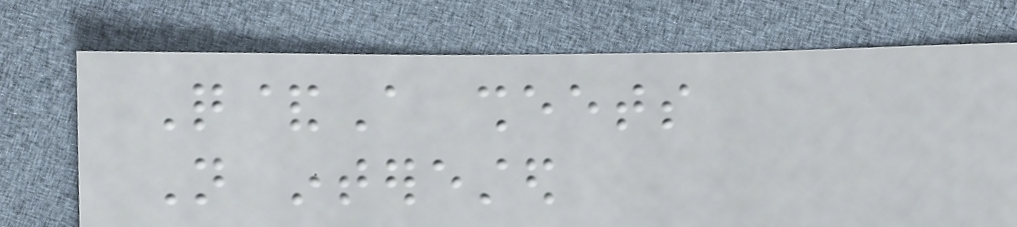Q&A sheets
Not interested
